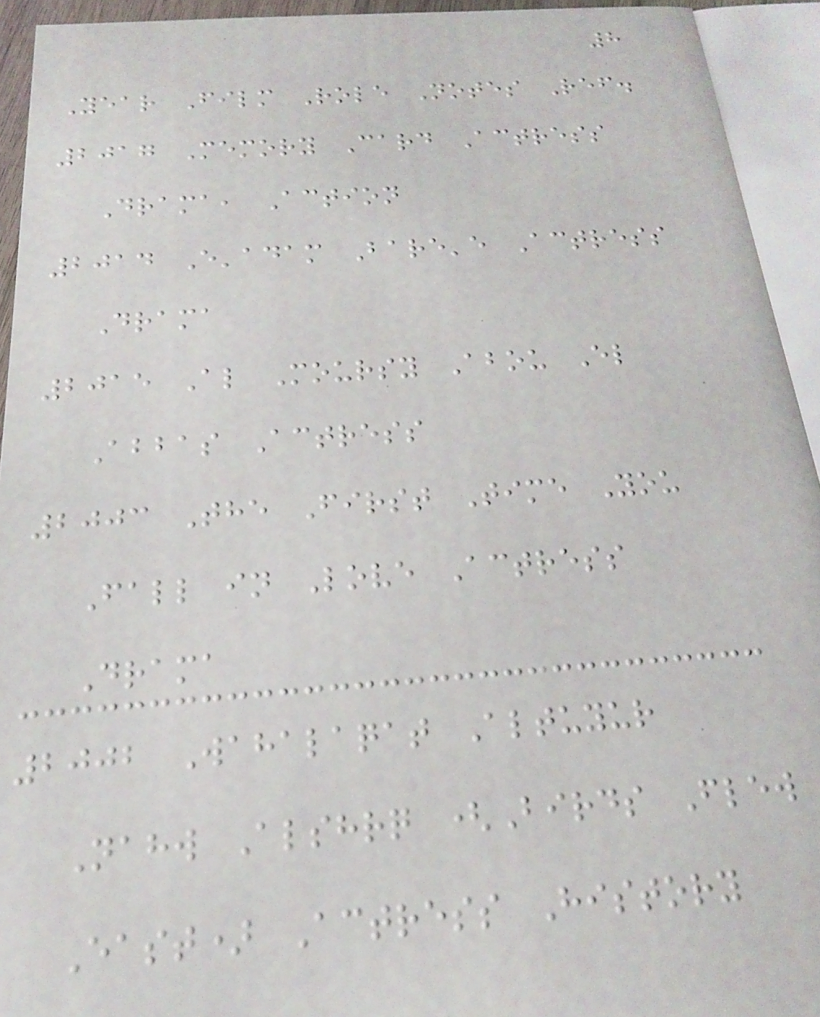8
Year Film Role Notes Ref.
2017 Memory Card Actress
Drama, Action
2014 E'adam Bare'e Actress
Drama
2015 Al Moursy Abou El
Abbas Actress
2003 The First Time You
Fall in Love Actress
Drama
2002 Wahalaqat Altuyur
Nahw Alshrq (Birds Flew
East) Actress History
